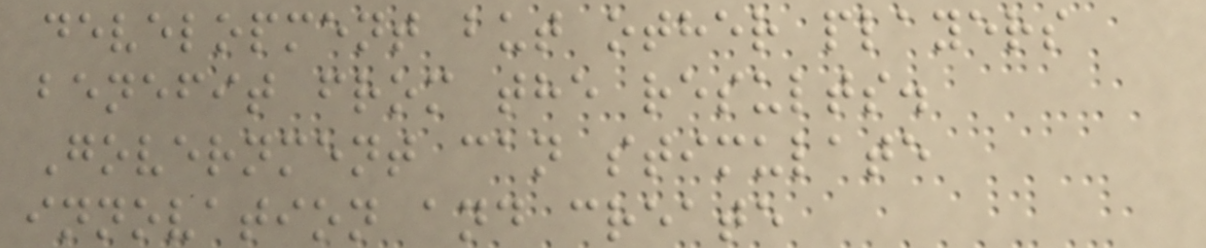development but other players
benefit from the results.
Government can stimulate
innovation and create
